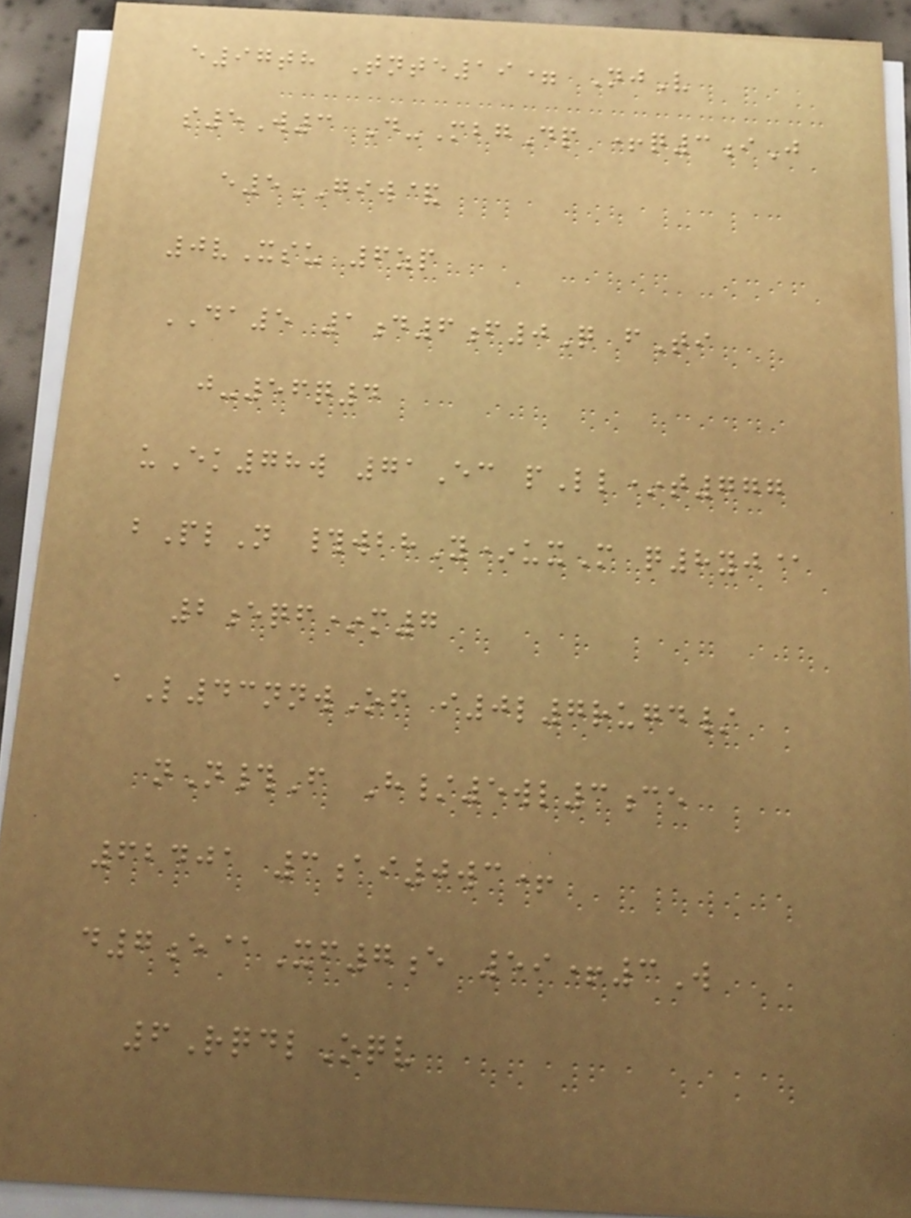e97th Tnte19= NjV
s5W3 D-MbgDp +q3iJ
e5GIW&
0vXsu 6zp
DA5 1d6f0Q fTi
j-56q4
uEk78w 71Ec pLl*t777
bPlN #wbhY*uxM q8yj@
2eqf*m7
aL43nnwOf i0l7rugd/
nN#F H/5wl3ce
62401 3ai0wc+
d7e@Xf7e 59+3W
6RqdlOqv
